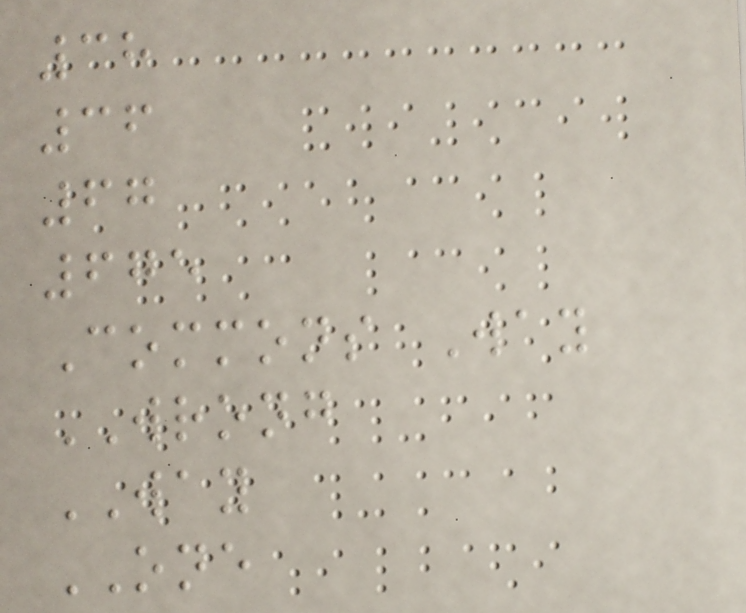38
36
67
675
Commons Way
WRONG
WAY
ONE
